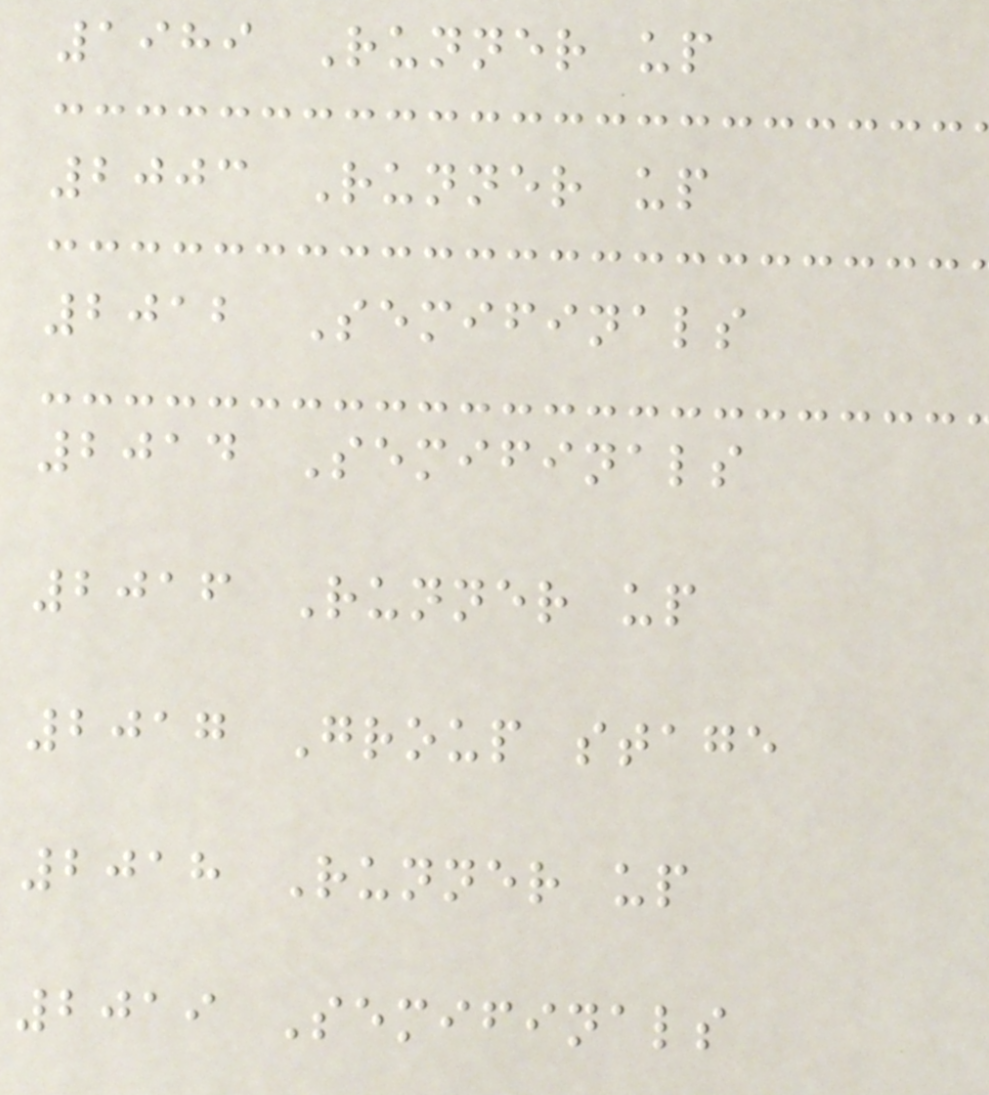1989 Runner up
2003 Runner up
2012 Semifinals
2014 Semifinals
2016 Runner up
2017 Group stage
2018 Runner up
2019 Semifinals
